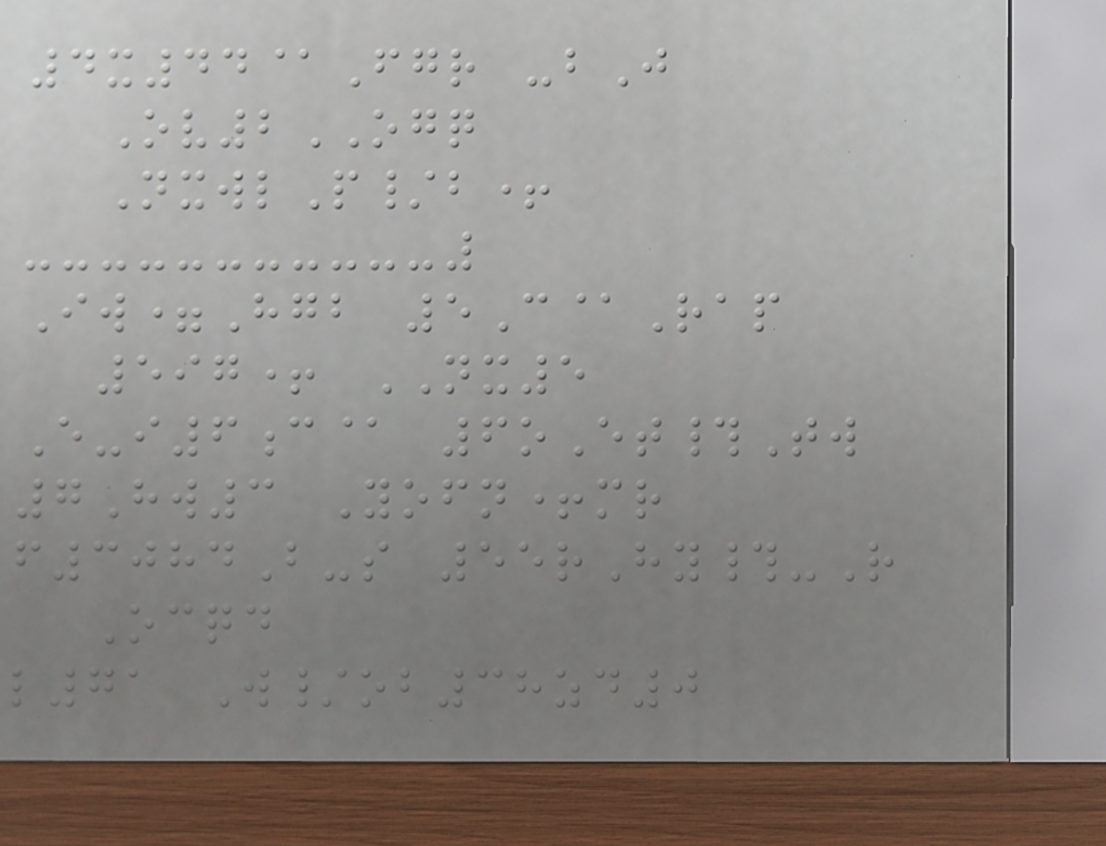4x44@Fgr -bJ
Ov2OGQ
NxwlP/b+
Iw=Hgb 5C@Rap
597+ NX5
E-i6c@ 6oEt#Tw
7Hw3 Yofn+mr
f3084B-s 55rHy#-R
Ocqd
l71 W/ob38zd0
